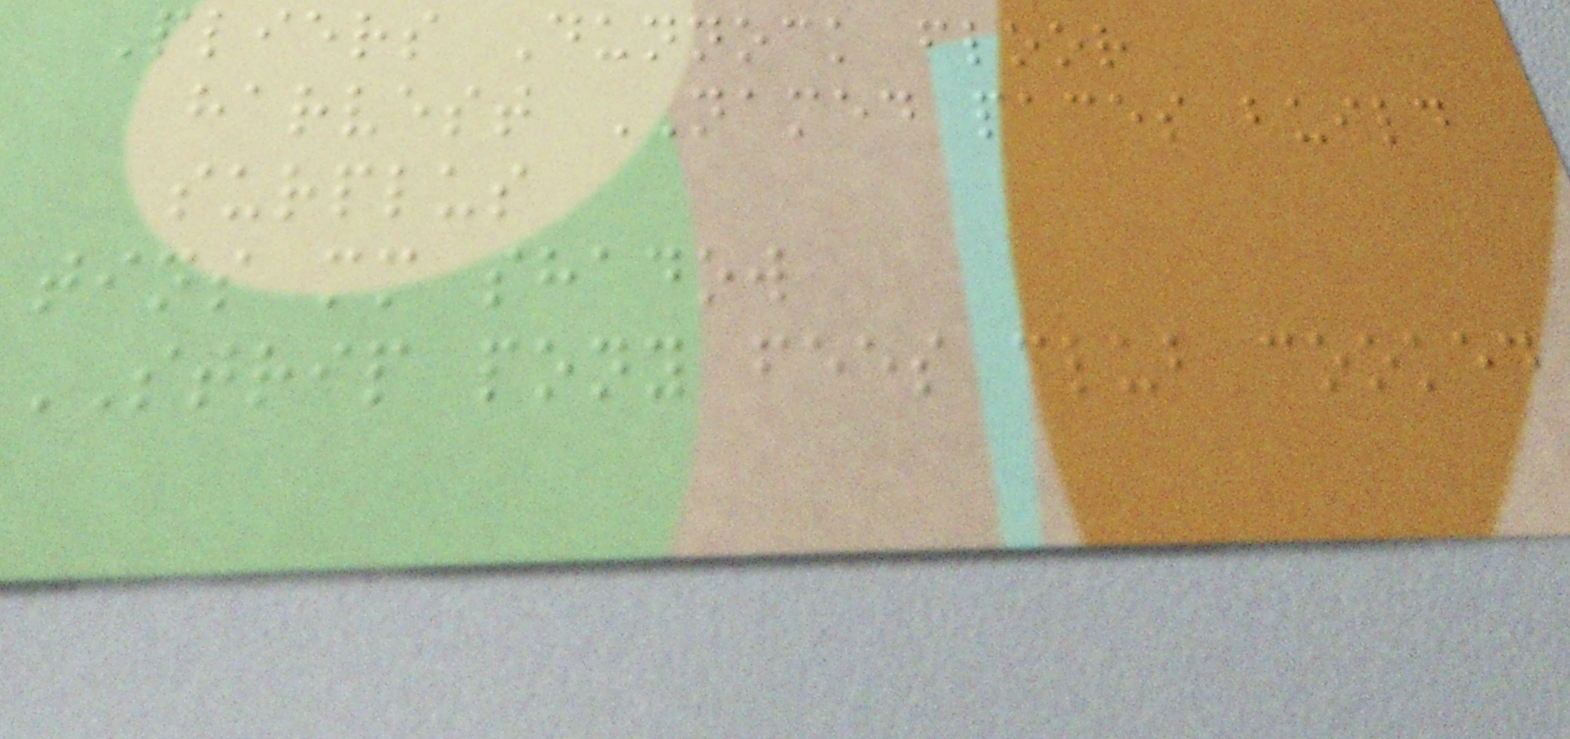Pliers Dunnock floor
harvest NAMED paces build
surplus
tins mm shadow
STRIP pony fees club cooked
